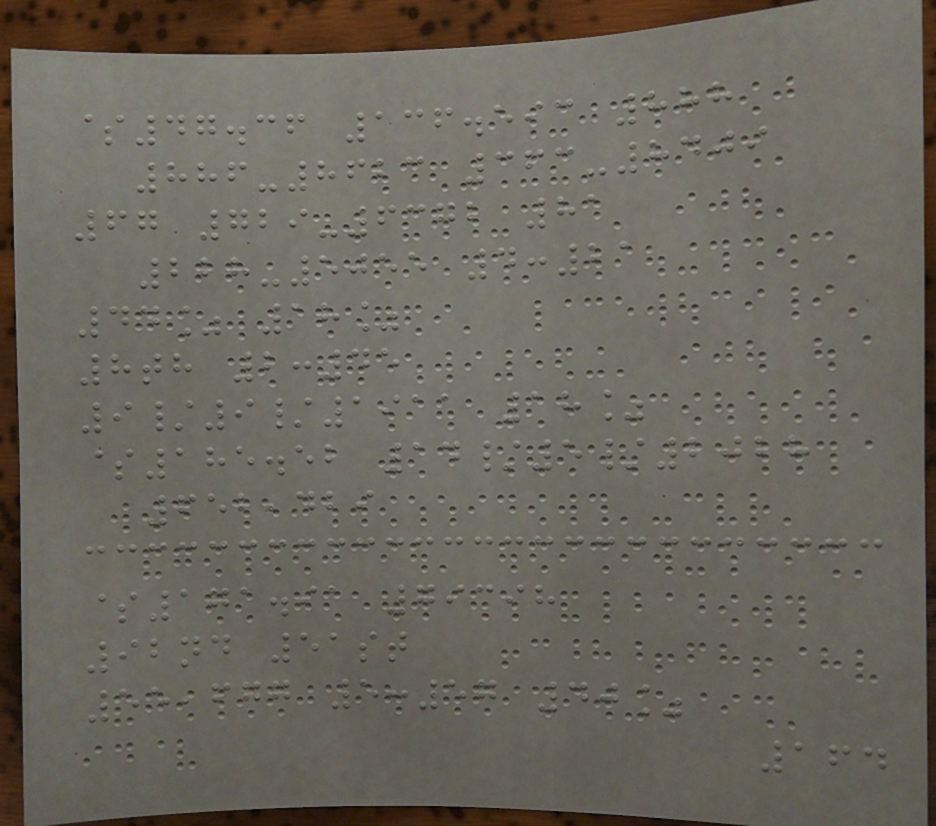$47.36 136.593 888
886-8623 363-8409
67 729-6372 81
228-5055 4:21
44% 18%
8th 2:45
9/9/1911 18%
$185.52 14/5/2028
652,429
$171.91 79398
92nd 51st
55,677 5:57 40%
164
